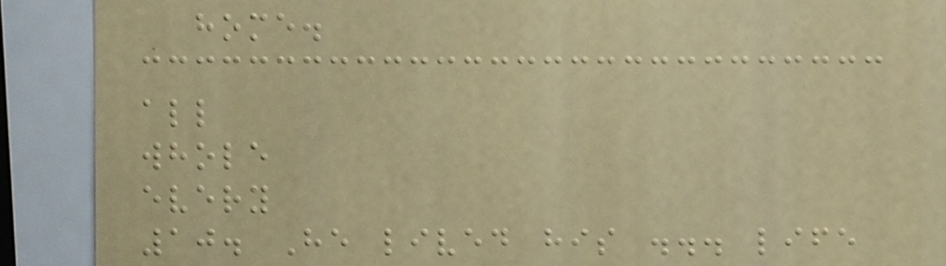home.
all
whole
every
10. He lived his ... life
